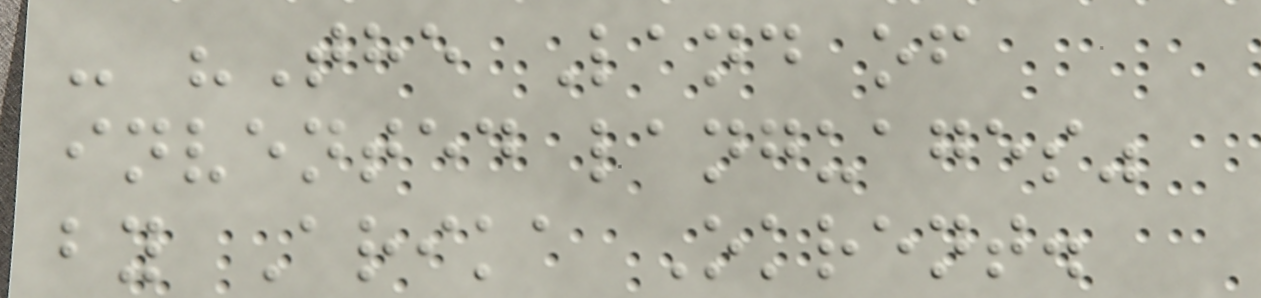- "The Land of
invented languages"
by Arika Okrent.
